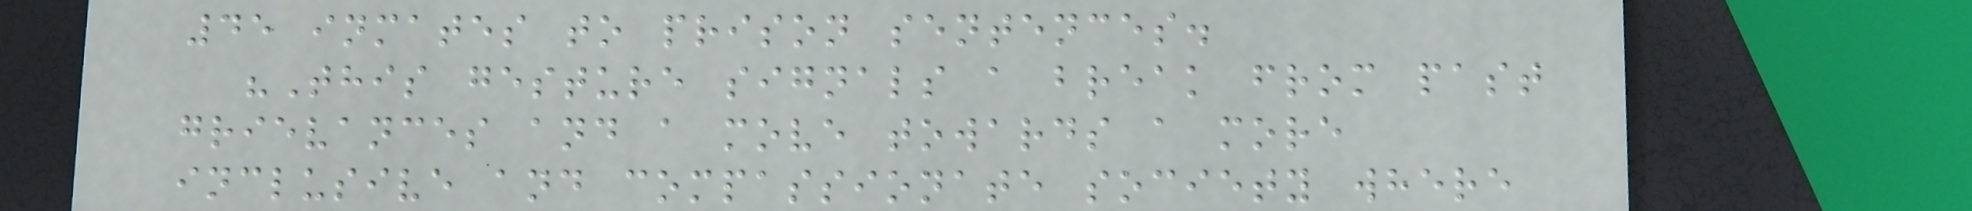45 inmates to prison sentences.
"This gesture signals a break from past
grievances and a move towards a more
inclusive and compassionate society where
